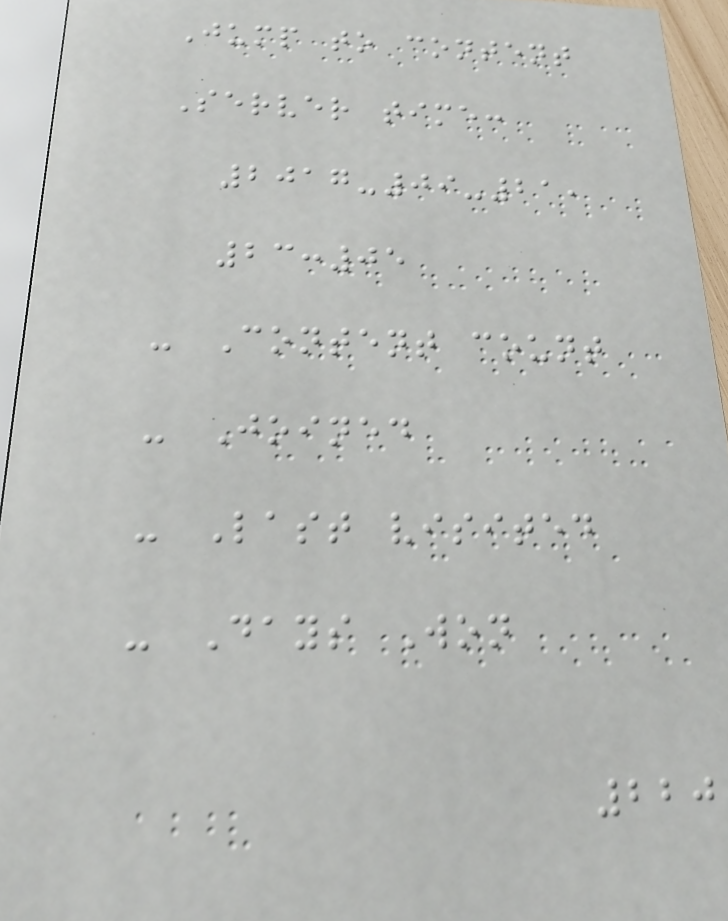Jump to content
Server time:
2017-09-21,
23:05
- Content count
- Joined
- Last visited
- Days Won
220
